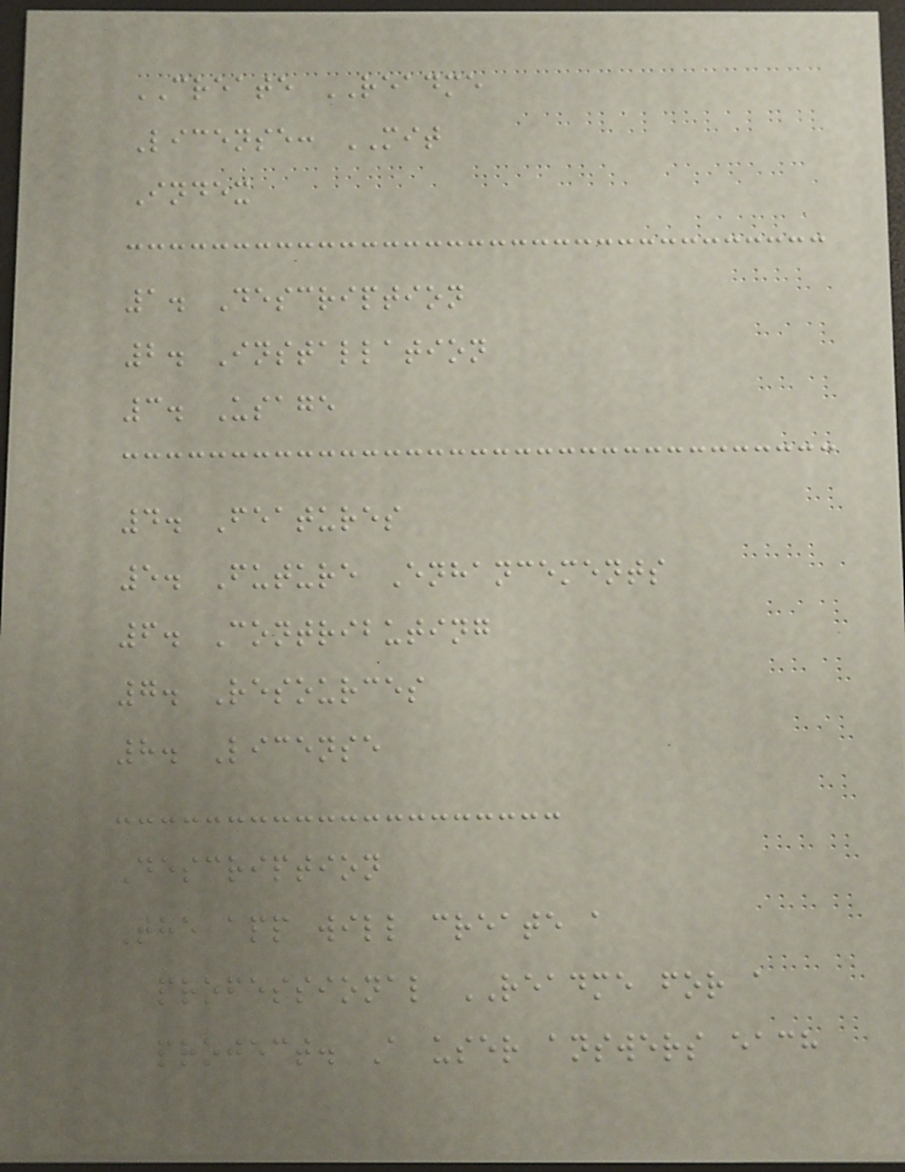CREATE README
License: MIT
Index
1. Description
2. Installation
3. Usage
4. Features
5. Future Enhancements
6. Contributing
7. Resources
8. License
Description
The app will create a
professional README for a
project. A user answers each
